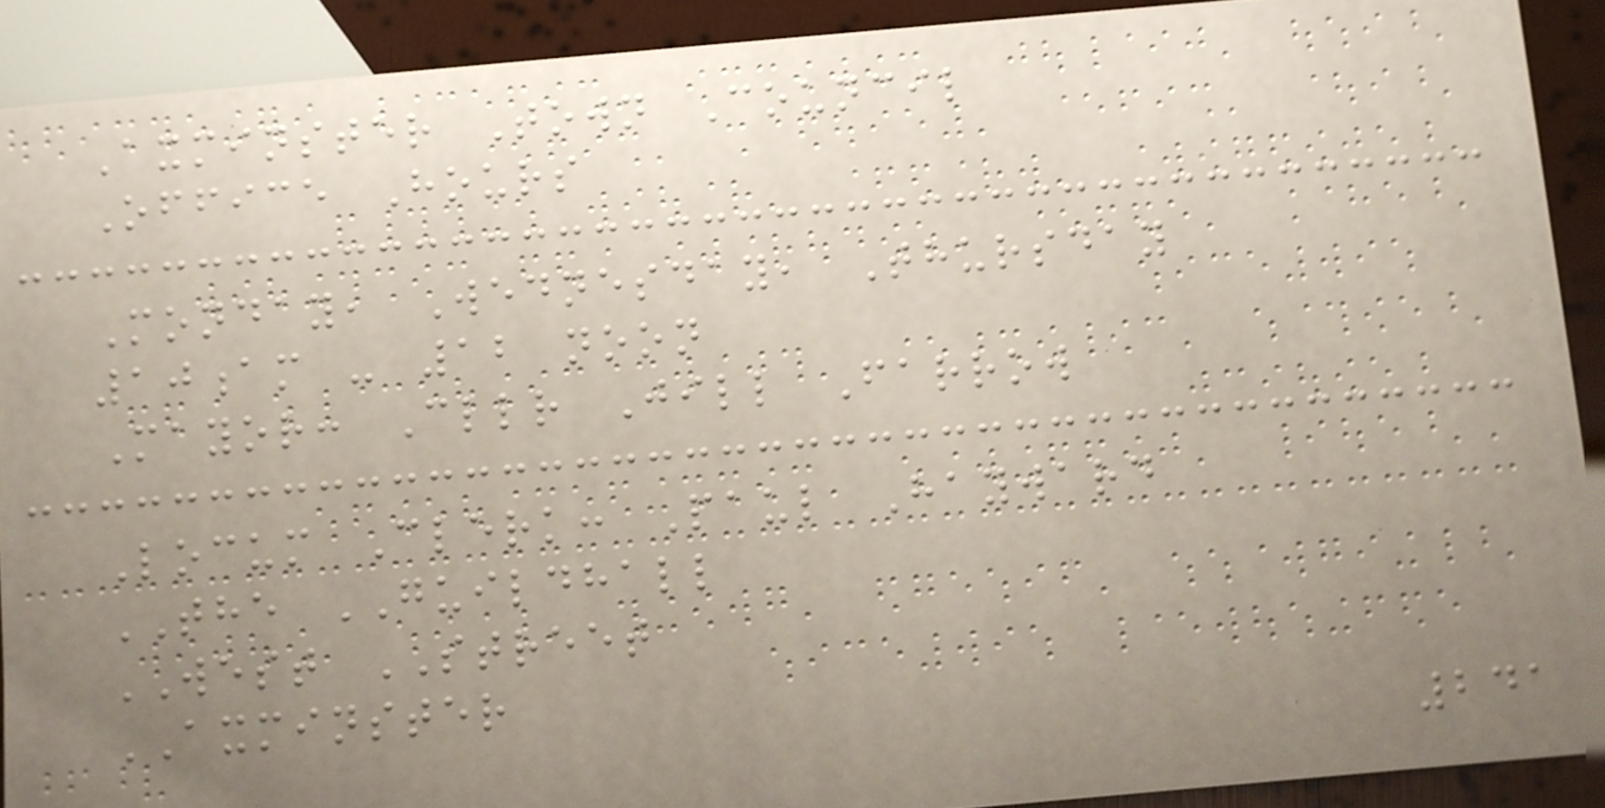Axminster Town Council
Office Hours
Monday, Wednesday, Thursday
10am - 12 noon
Mayor: Cllr Jill Farrow
Locum Clerk: Paul Hayward
THE GUILDHALL
WEST STREET
AXMINSTER
241
